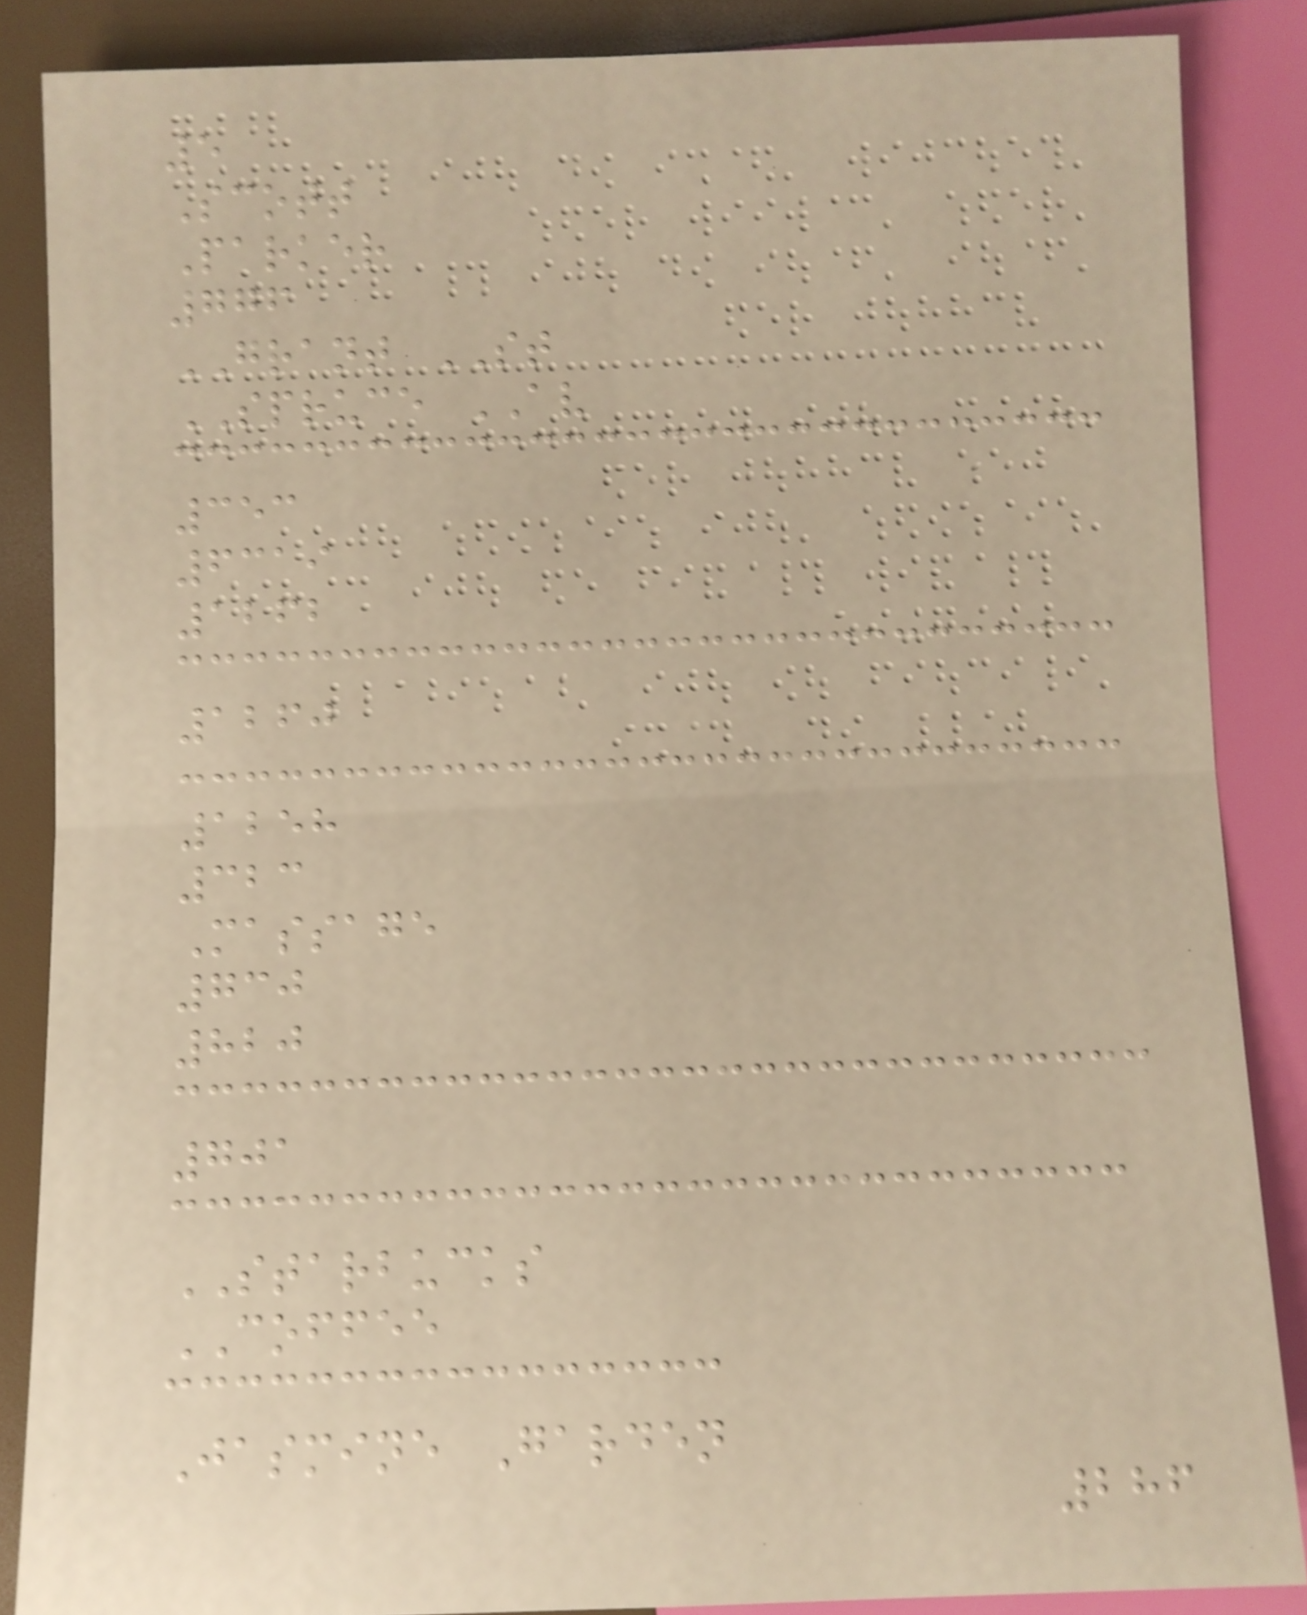5
Scott
Parker
776
GRANT ST
SPRUCE AV
353
6319
1262
1260
1258
323
Massage
730
820
701
STARBUCKS
COFFEE
Jasmine Garden
286
